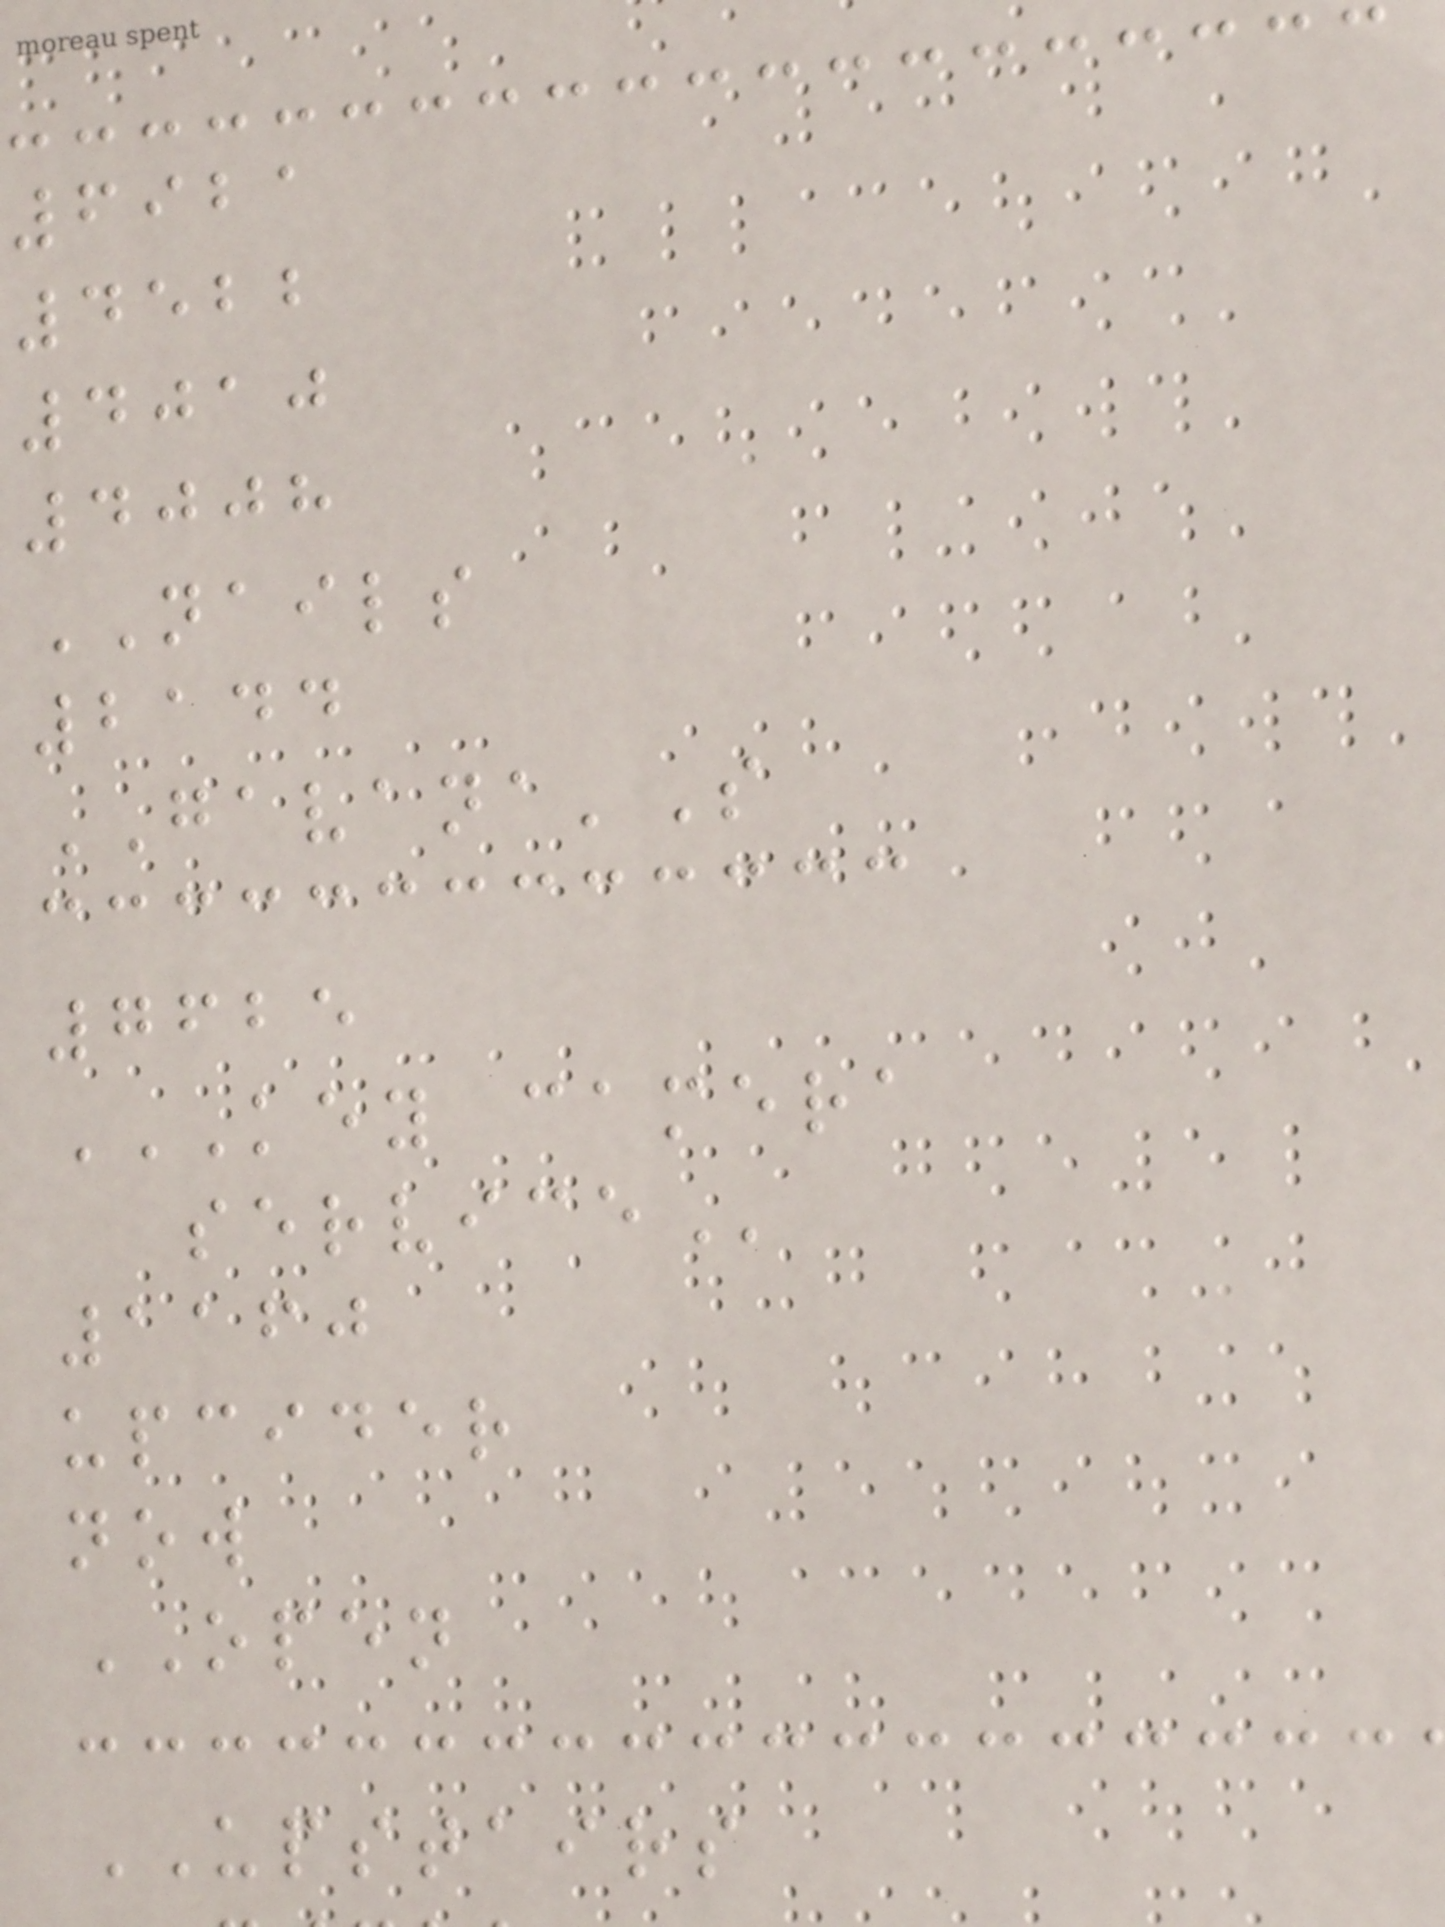6921
4522
4010
4008
NAILS
2144
GAVANA'S
7625
KEY CAMERA
1160
upcider
now
OPEN
UPSTAIRS
